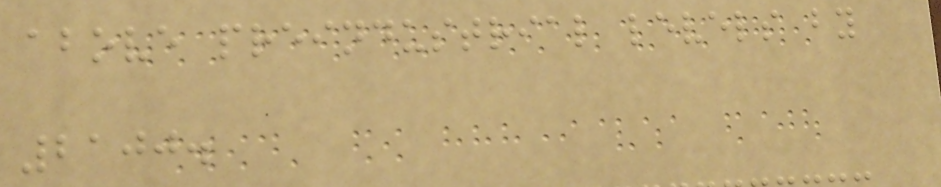above preindustrial levels by
2100.
